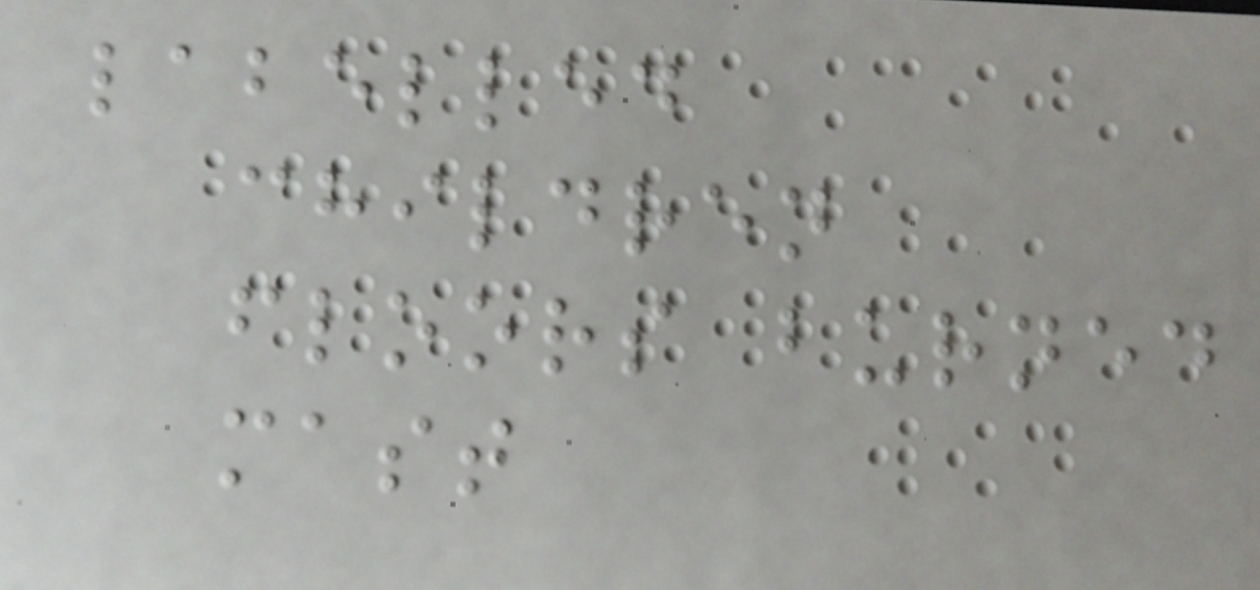labelled
children
floors burned
mast
